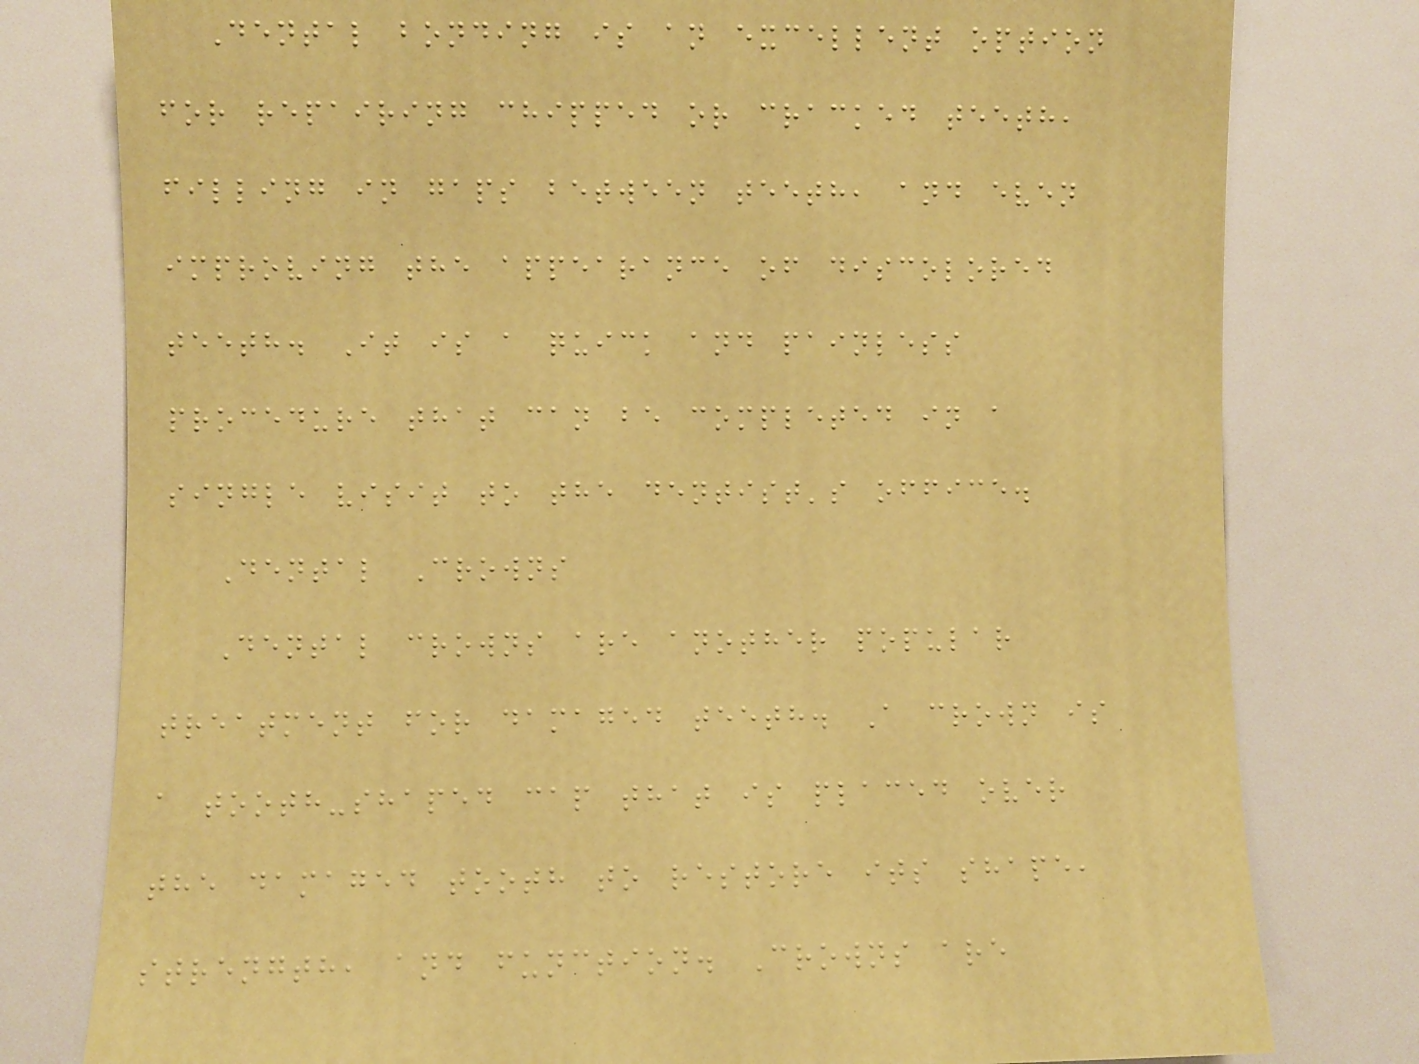Dental bonding is an excellent option
for repairing chipped or cracked teeth,
filling in gaps between teeth, and even
improving the appearance of discolored
teeth. It is a quick and painless
procedure that can be completed in a
single visit to the dentist's office.
Dental Crowns
Dental crowns are another popular
treatment for damaged teeth. A crown is
a tooth-shaped cap that is placed over
the damaged tooth to restore its shape,
strength, and function. Crowns are
